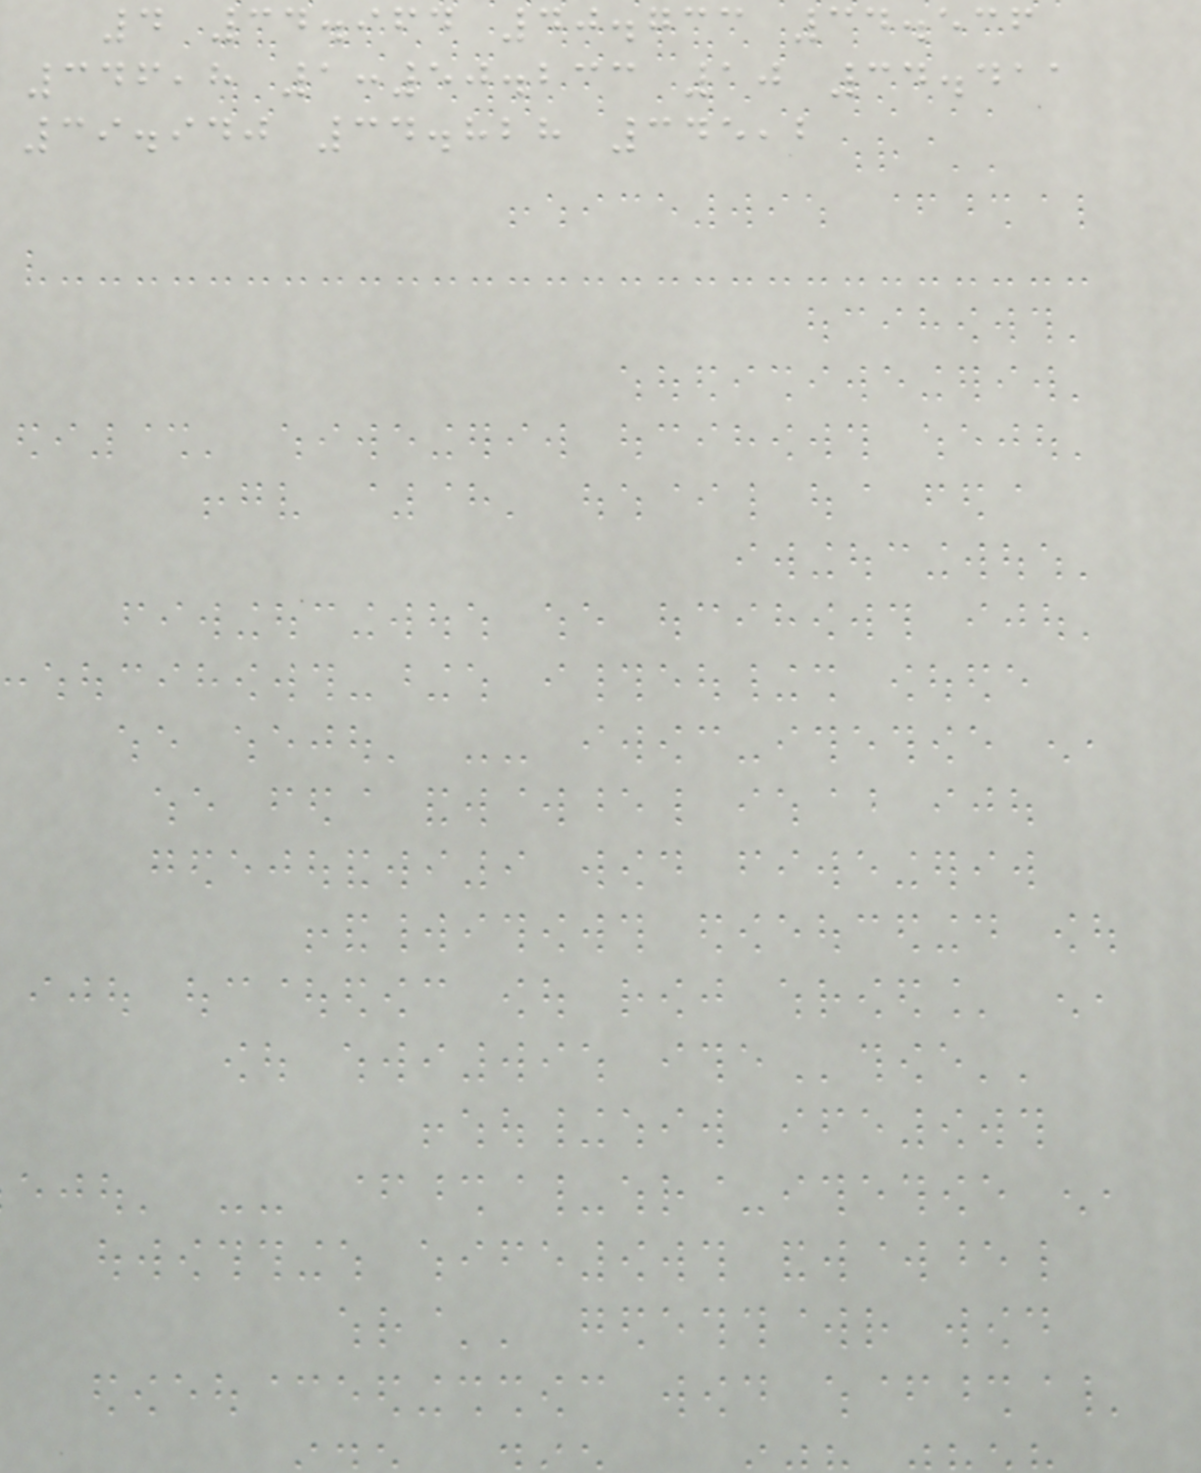4 34.964 40.733 34.536
346,8 1:50.233 10 34.411
39.940 34.828 345,2
